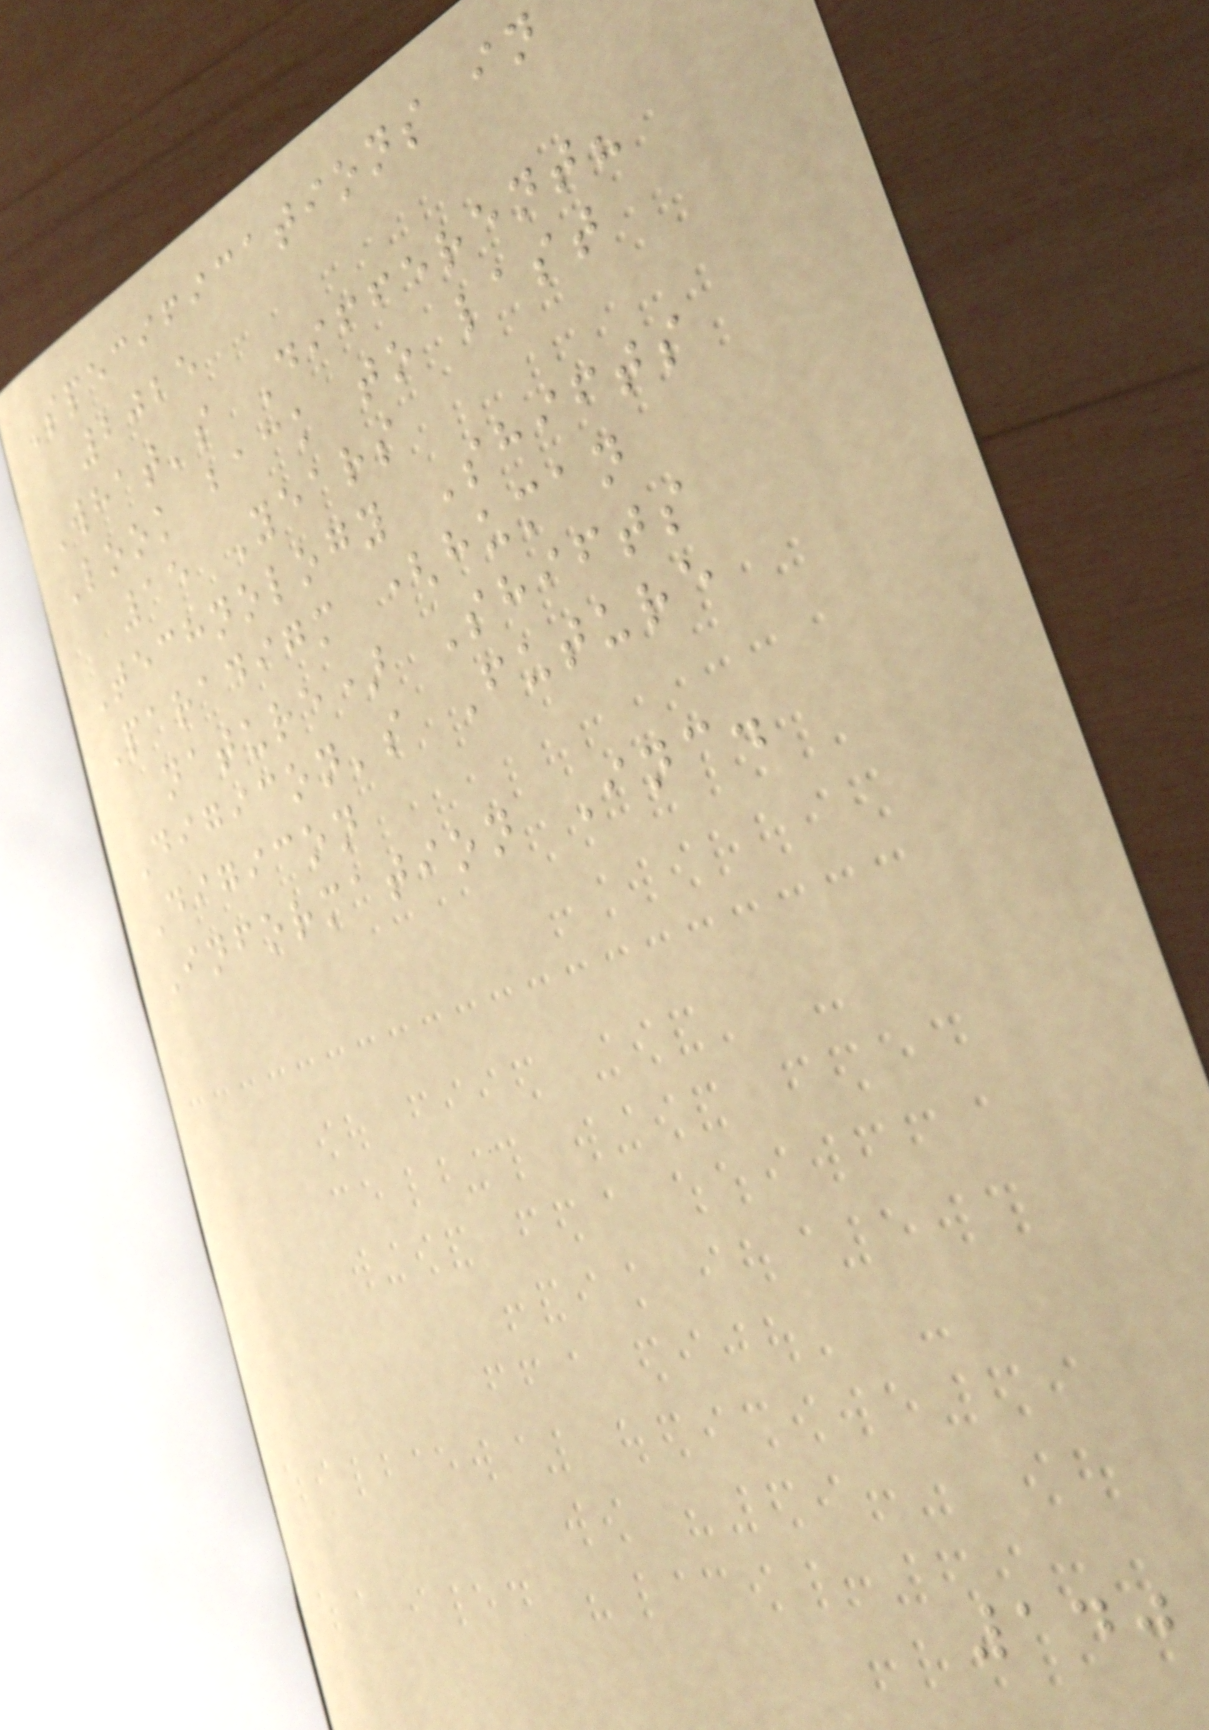Specifications in
2025
What's Different?
Look back to last
15 Years
Technology Shifts
Paradigm (human
nature) Shifts
Digicon's Future
Digicon
Information Inc.
140
